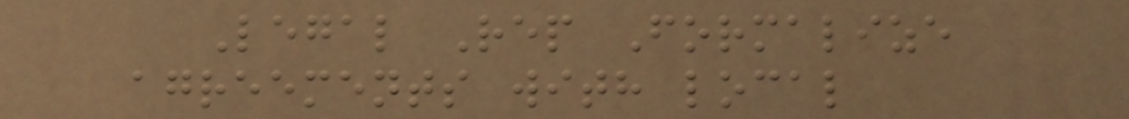Legal Rep Formalize
agreements with local
